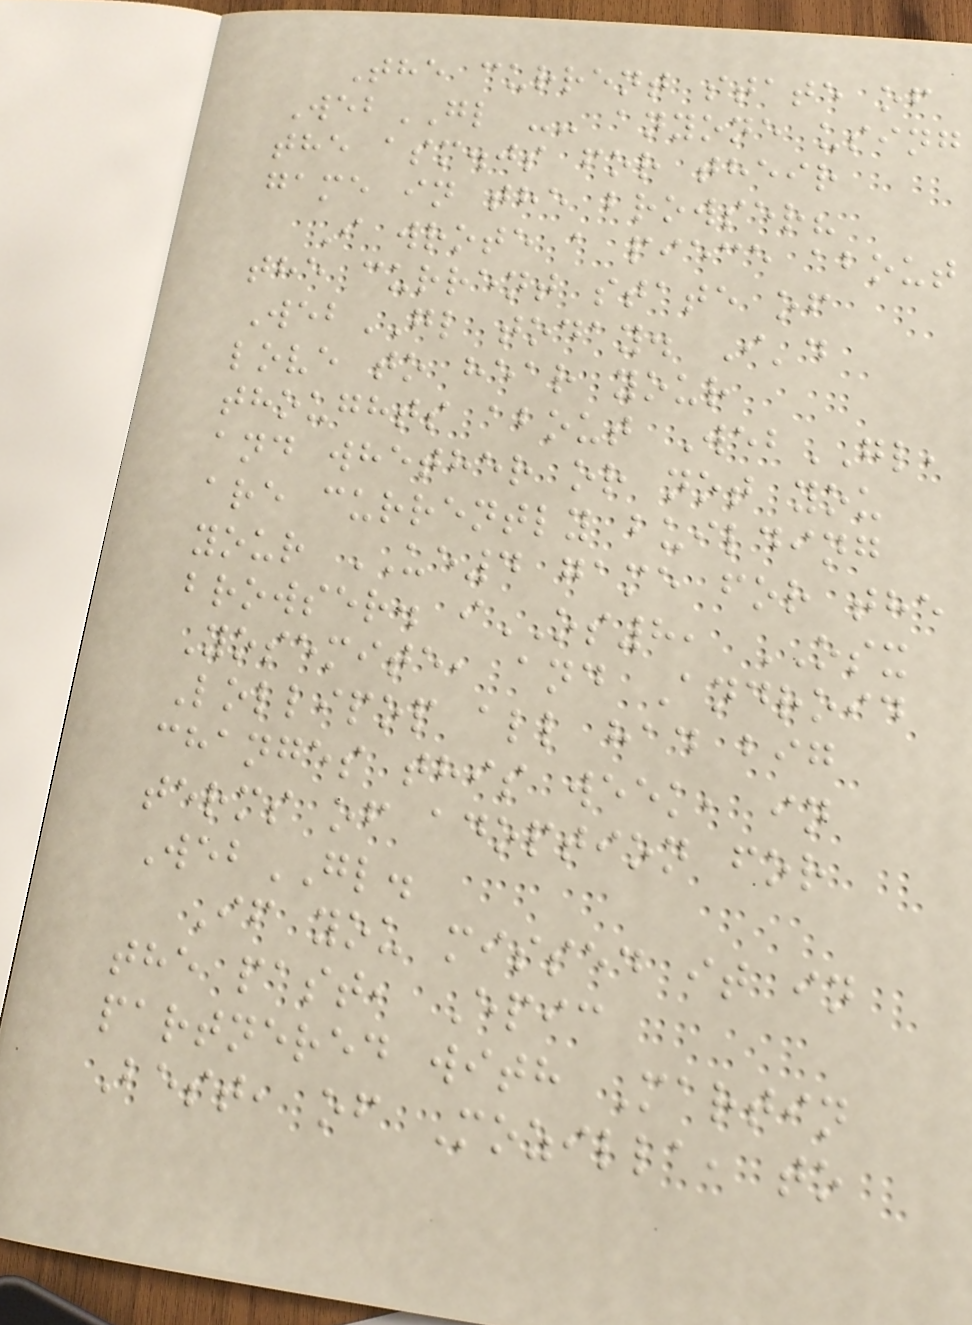The current state of
WebGL -- anyone using
the asm.js for their
game in the browser?
I wrote a piece about
the current state of
WebGL today. I'd
love to hear your
thoughts about WebGL,
and whether or not you
are currently building
your UE4 game for the
browser. iOS8, OSX
Yosemite, and Android
Lollipop all had big
changes this week, in
terms of adoption for
WebGL.
If you missed it in
the past, Epic
partnered with Martin
Best, of Mozilla, to
